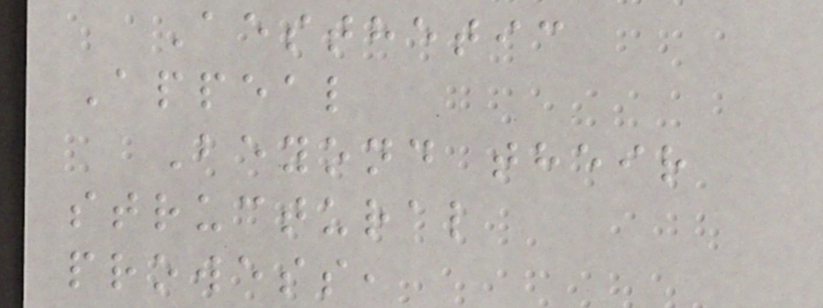Aesthetic
Appeal
Beyond their
structural
prowess,
